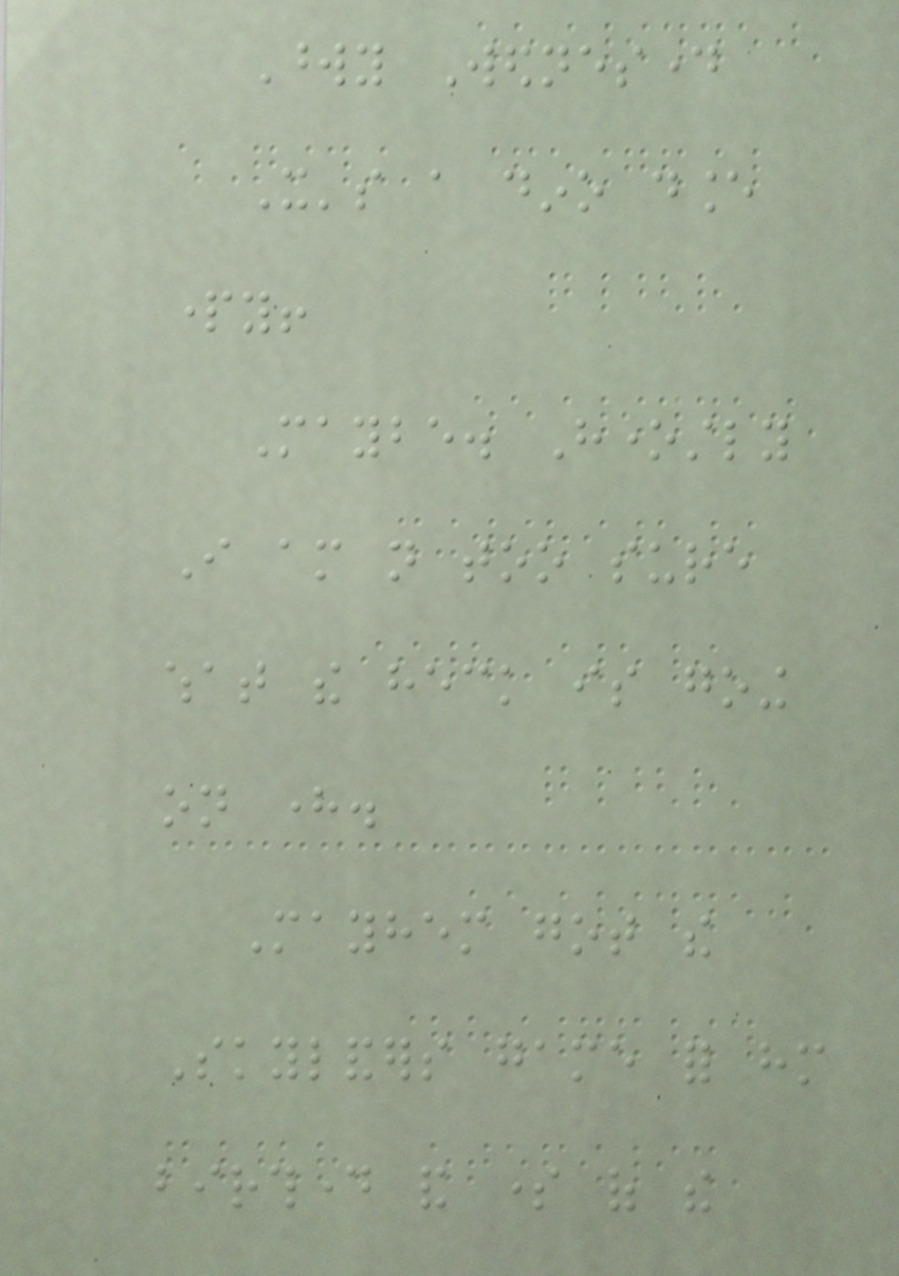Wordy Wednesday
It's a dino dance
party!
Maybe. Honestly
I am not too sure
what the heck is going
on here.
Mayhem got the
Skylanders game for him
birthday and some of the
